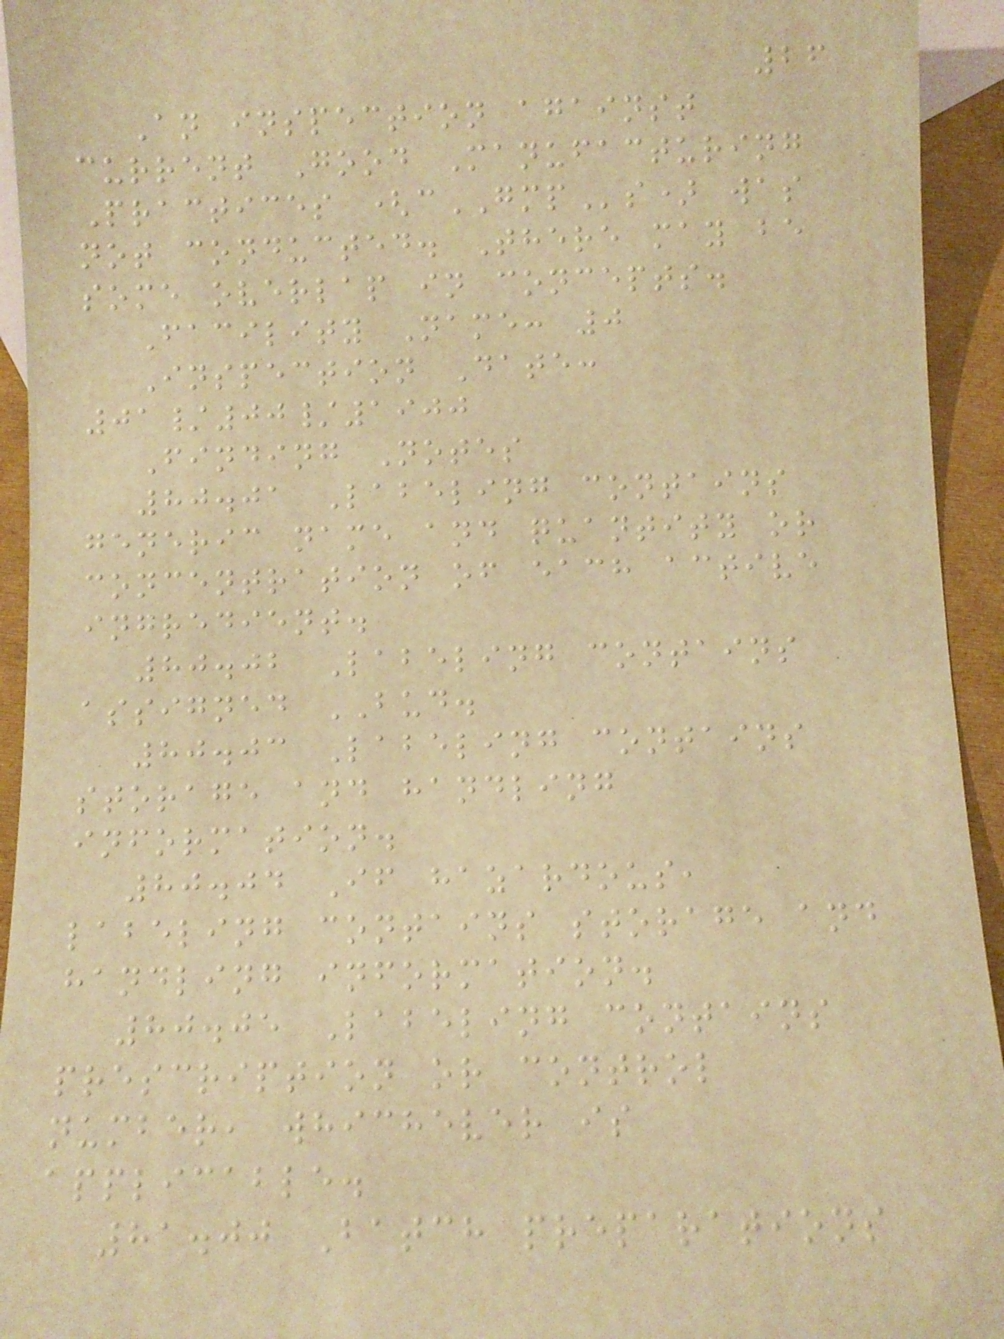26
An inspection against
current Good Manufacturing
Practices (cGMPs) was
not conducted. There may be
some overlap in concepts.
Facility Name: 0
Inspection Date:
01/00/1900
Finding Notes
80.01 Labeling contains
generic name and quantity or
concentration of each active
ingredient.
80.02 Labeling contains
assigned BUD.
80.03 Labeling contains
storage and handling
information.
80.04 If hazardous,
labeling contains storage and
handling information.
80.05 Labeling contains
prescription or control
number, whichever is
applicable.
81.00 Batch preparations
